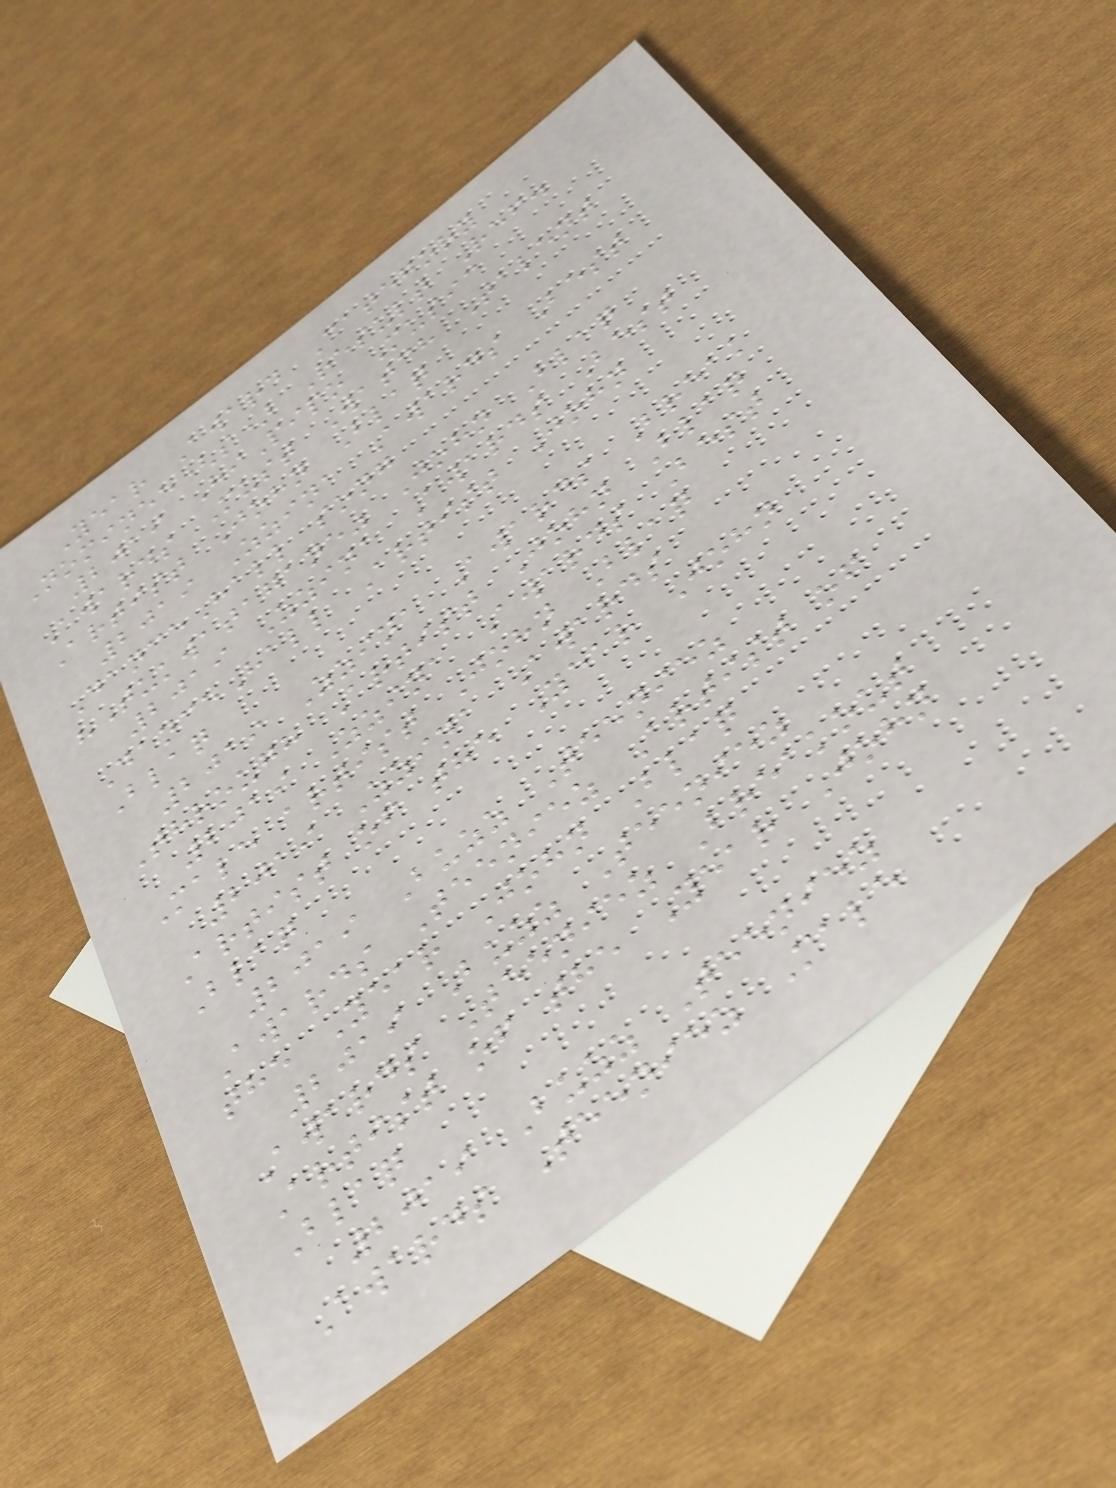Year Award Category
Nominee(s) Result Ref.
2019 HiPipo Music
Awards Must Watch Talent
Artist John Blaq
2019 Zzina Awards Best
DanceHall song
"Tukwatagane" John Blaq
2019 Zzina Awards Best
DanceHall Artist John
Blaq
2019 Zzina Awards Break
Through Artist John Blaq
2019 Zzina Awards Best
Male artist John Blaq
2019 Zzina Awards
Artist of the Year John
Blaq
2019 Buzz Teeniez
Awards Teeniez Artist of
the Year John Blaq
2019 Buzz Teeniez
Awards Teeniez Breakout
Artist of the Year John
Blaq
2019 Buzz Teeniez
Awards Teeniez Male
